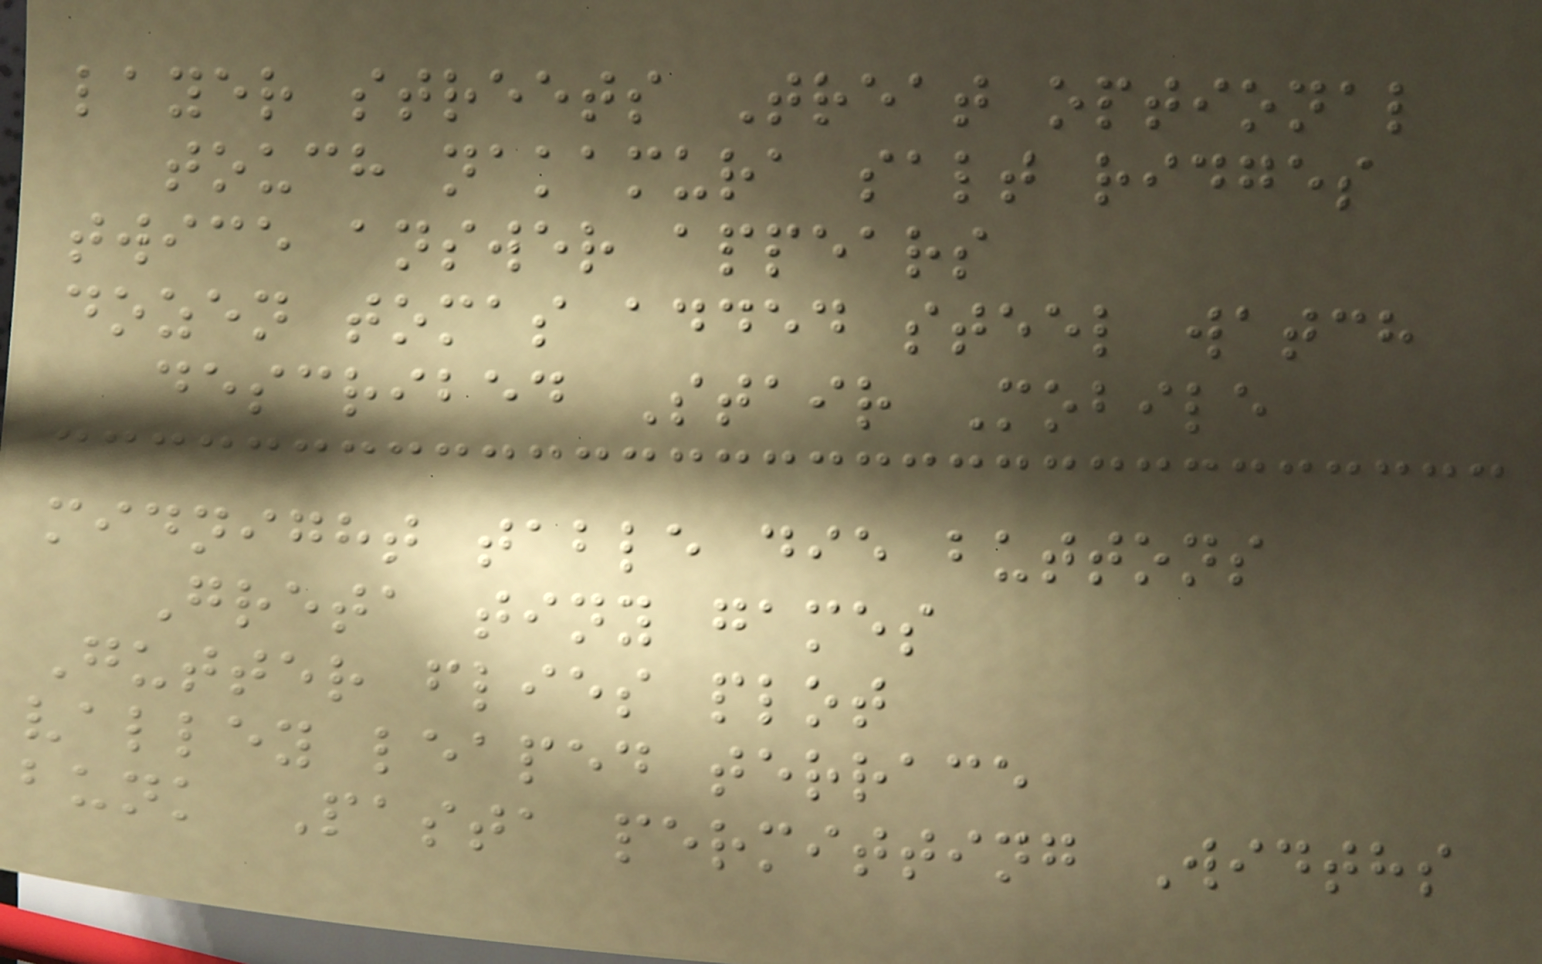layer streets Treat optional
touch nakamura salt ridges
twice answer appears
dozen tomas added steel watch
described Stair Mobile
midnight table die buttons
Greta tiny games
Gutter flies plot
valley leaped terrace
bunk Pasta permitting Widths
